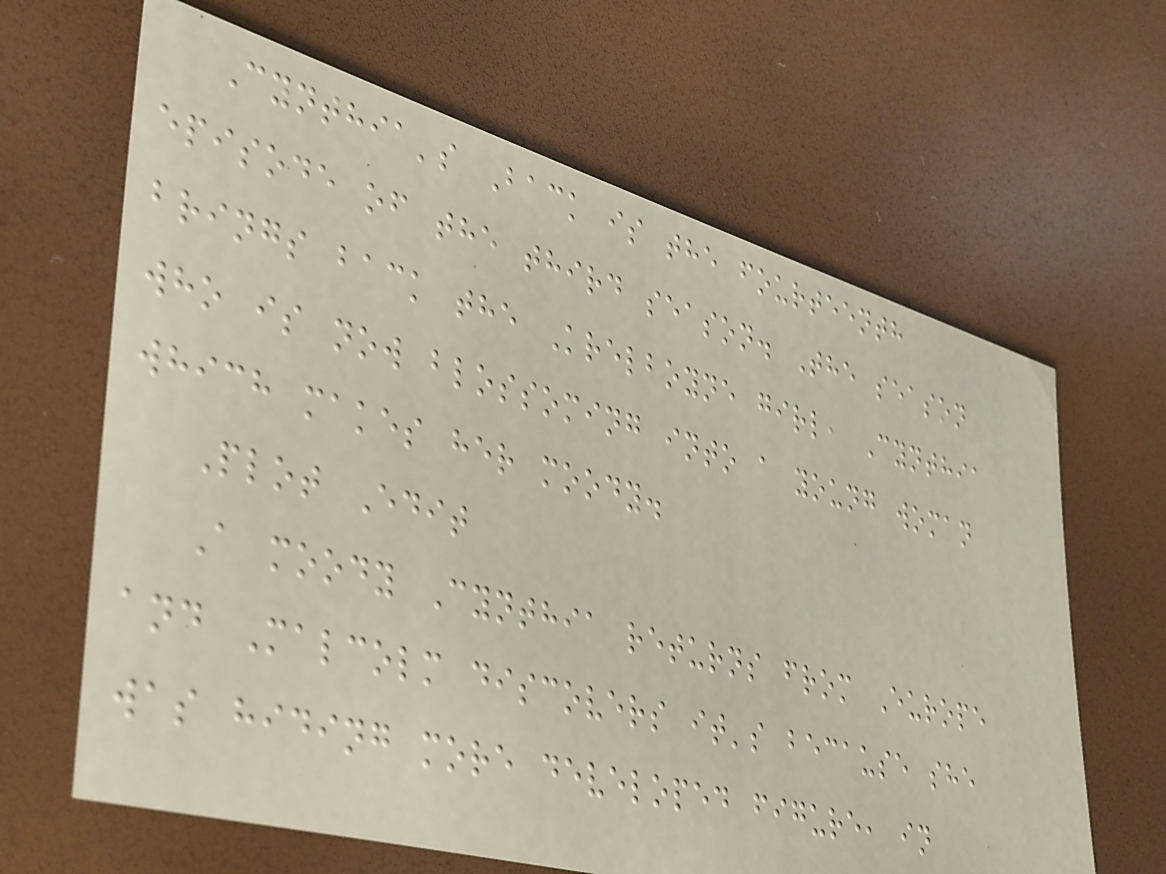Cynthia's Back is the fourteenth
episode of the third season. The season
brings back the Krelboyne girl, Cynthia
who is now blossoming into a young woman
which makes her moody.
Plot Edit
A moody Cynthia returns from Europe
and Malcolm discovers it's because she
was hiding more developed figure, in
